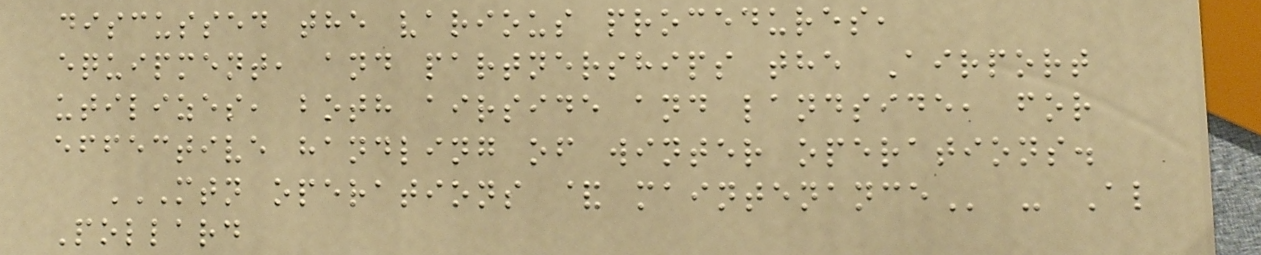discussed the various procedures,
equipment, and partnerships the Airport
utilizes, both airside and landside, for
effective handling of winter operations.
MTN OPERATIONS & MAINTENANCE - Al
Pollard
